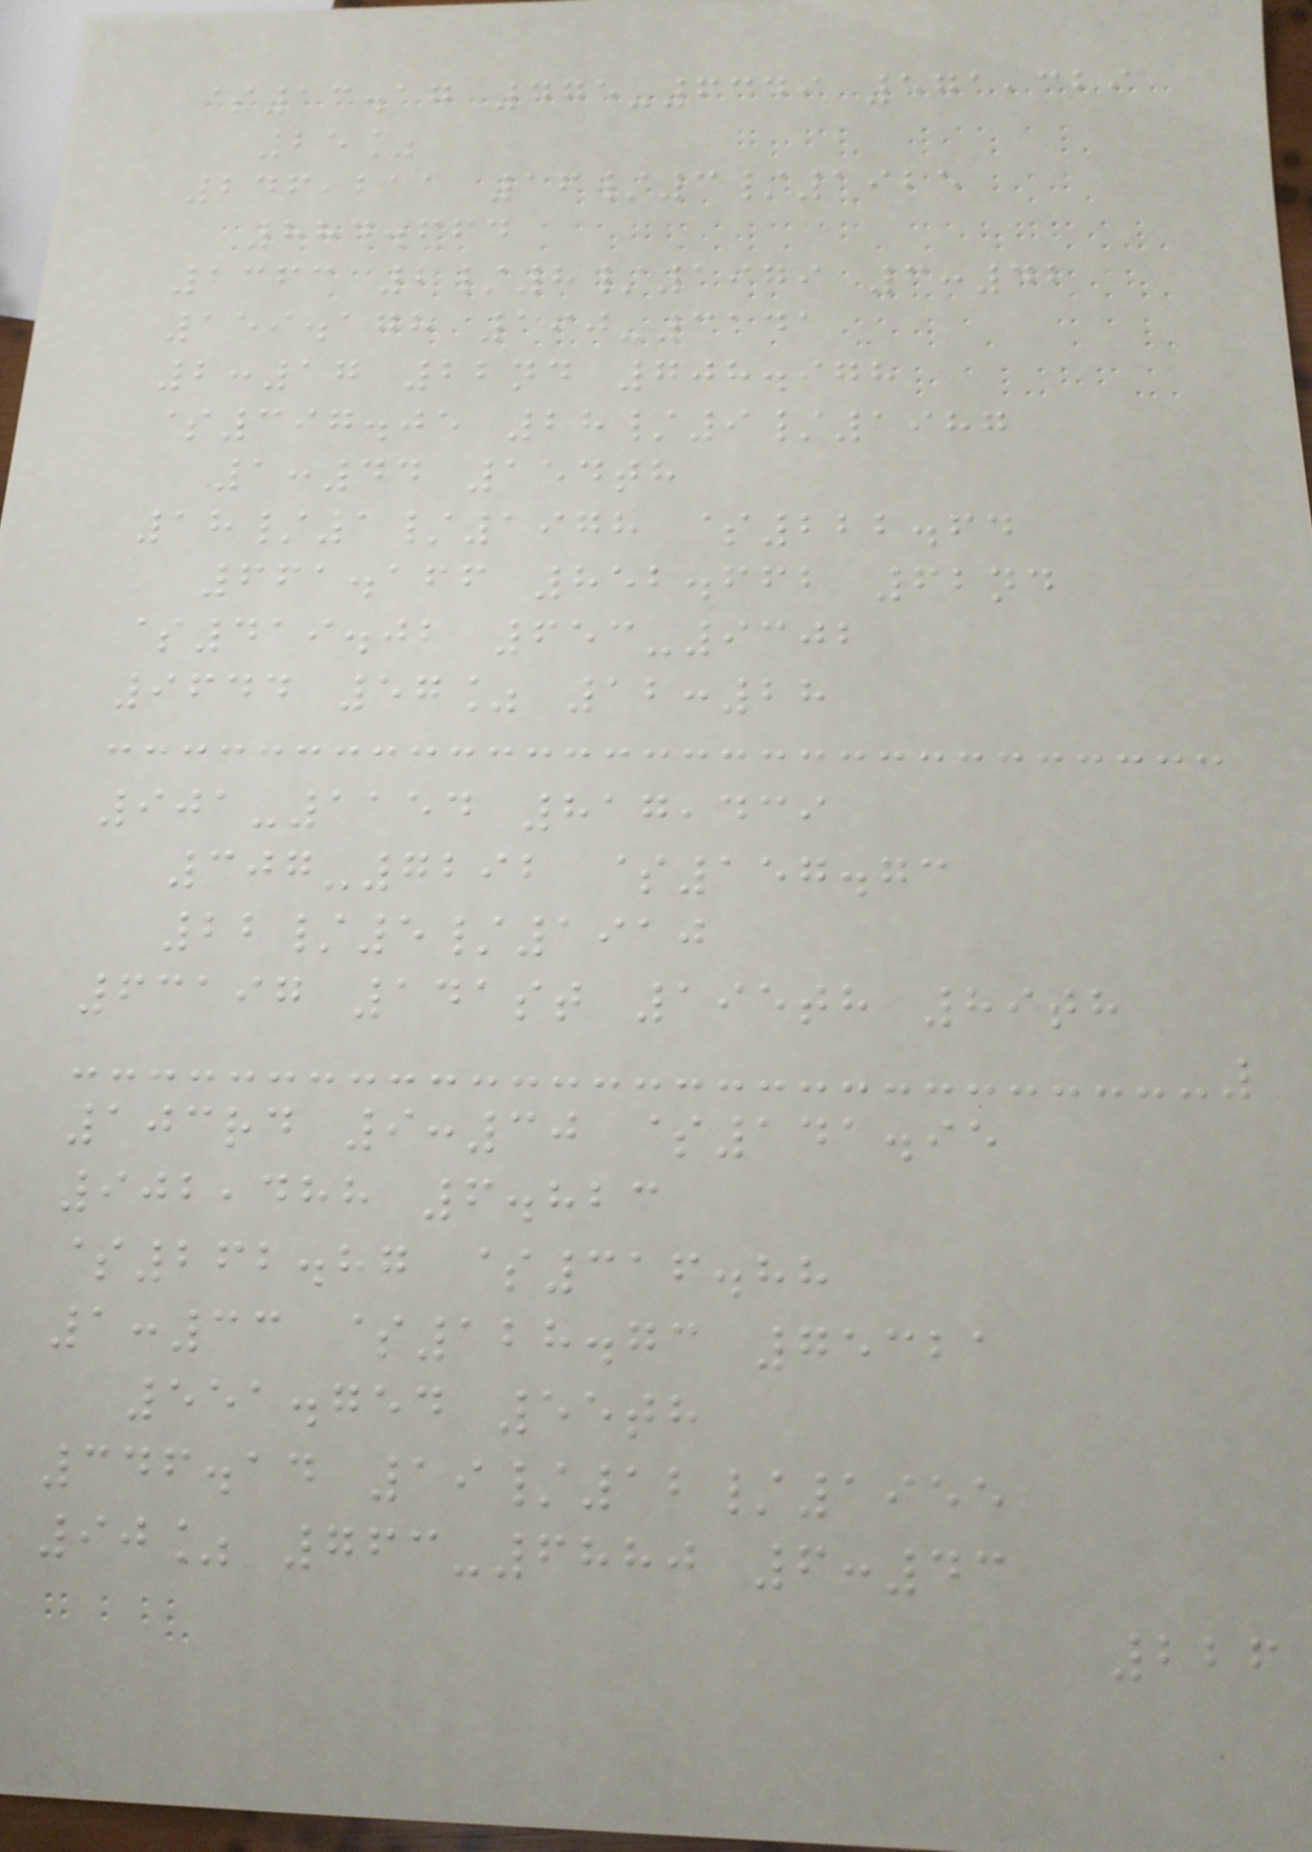$13.17 475-6349 571,329
25%
246,211 16/3/1925
884.664
2363 2/8/1979 3:42
159.178 190-3141
2:17 22nd 708.978
$397.05 28/9/1987
1:44 154th
18/1/1978 $222.64
661.166 852.662 62nd
$419.02 653-9302
9644 57% 12:28
901-1154 817,439
307-7292 $157.73
22/5/1910
63197 141st 195th 89th
103rd 9:30 $141.95
902,488 6.823
$262.87 $316.88
1:33 $128.73 75321
551.754 55th
346.14 19/12/1955
90% 763-6880 6:43
226
